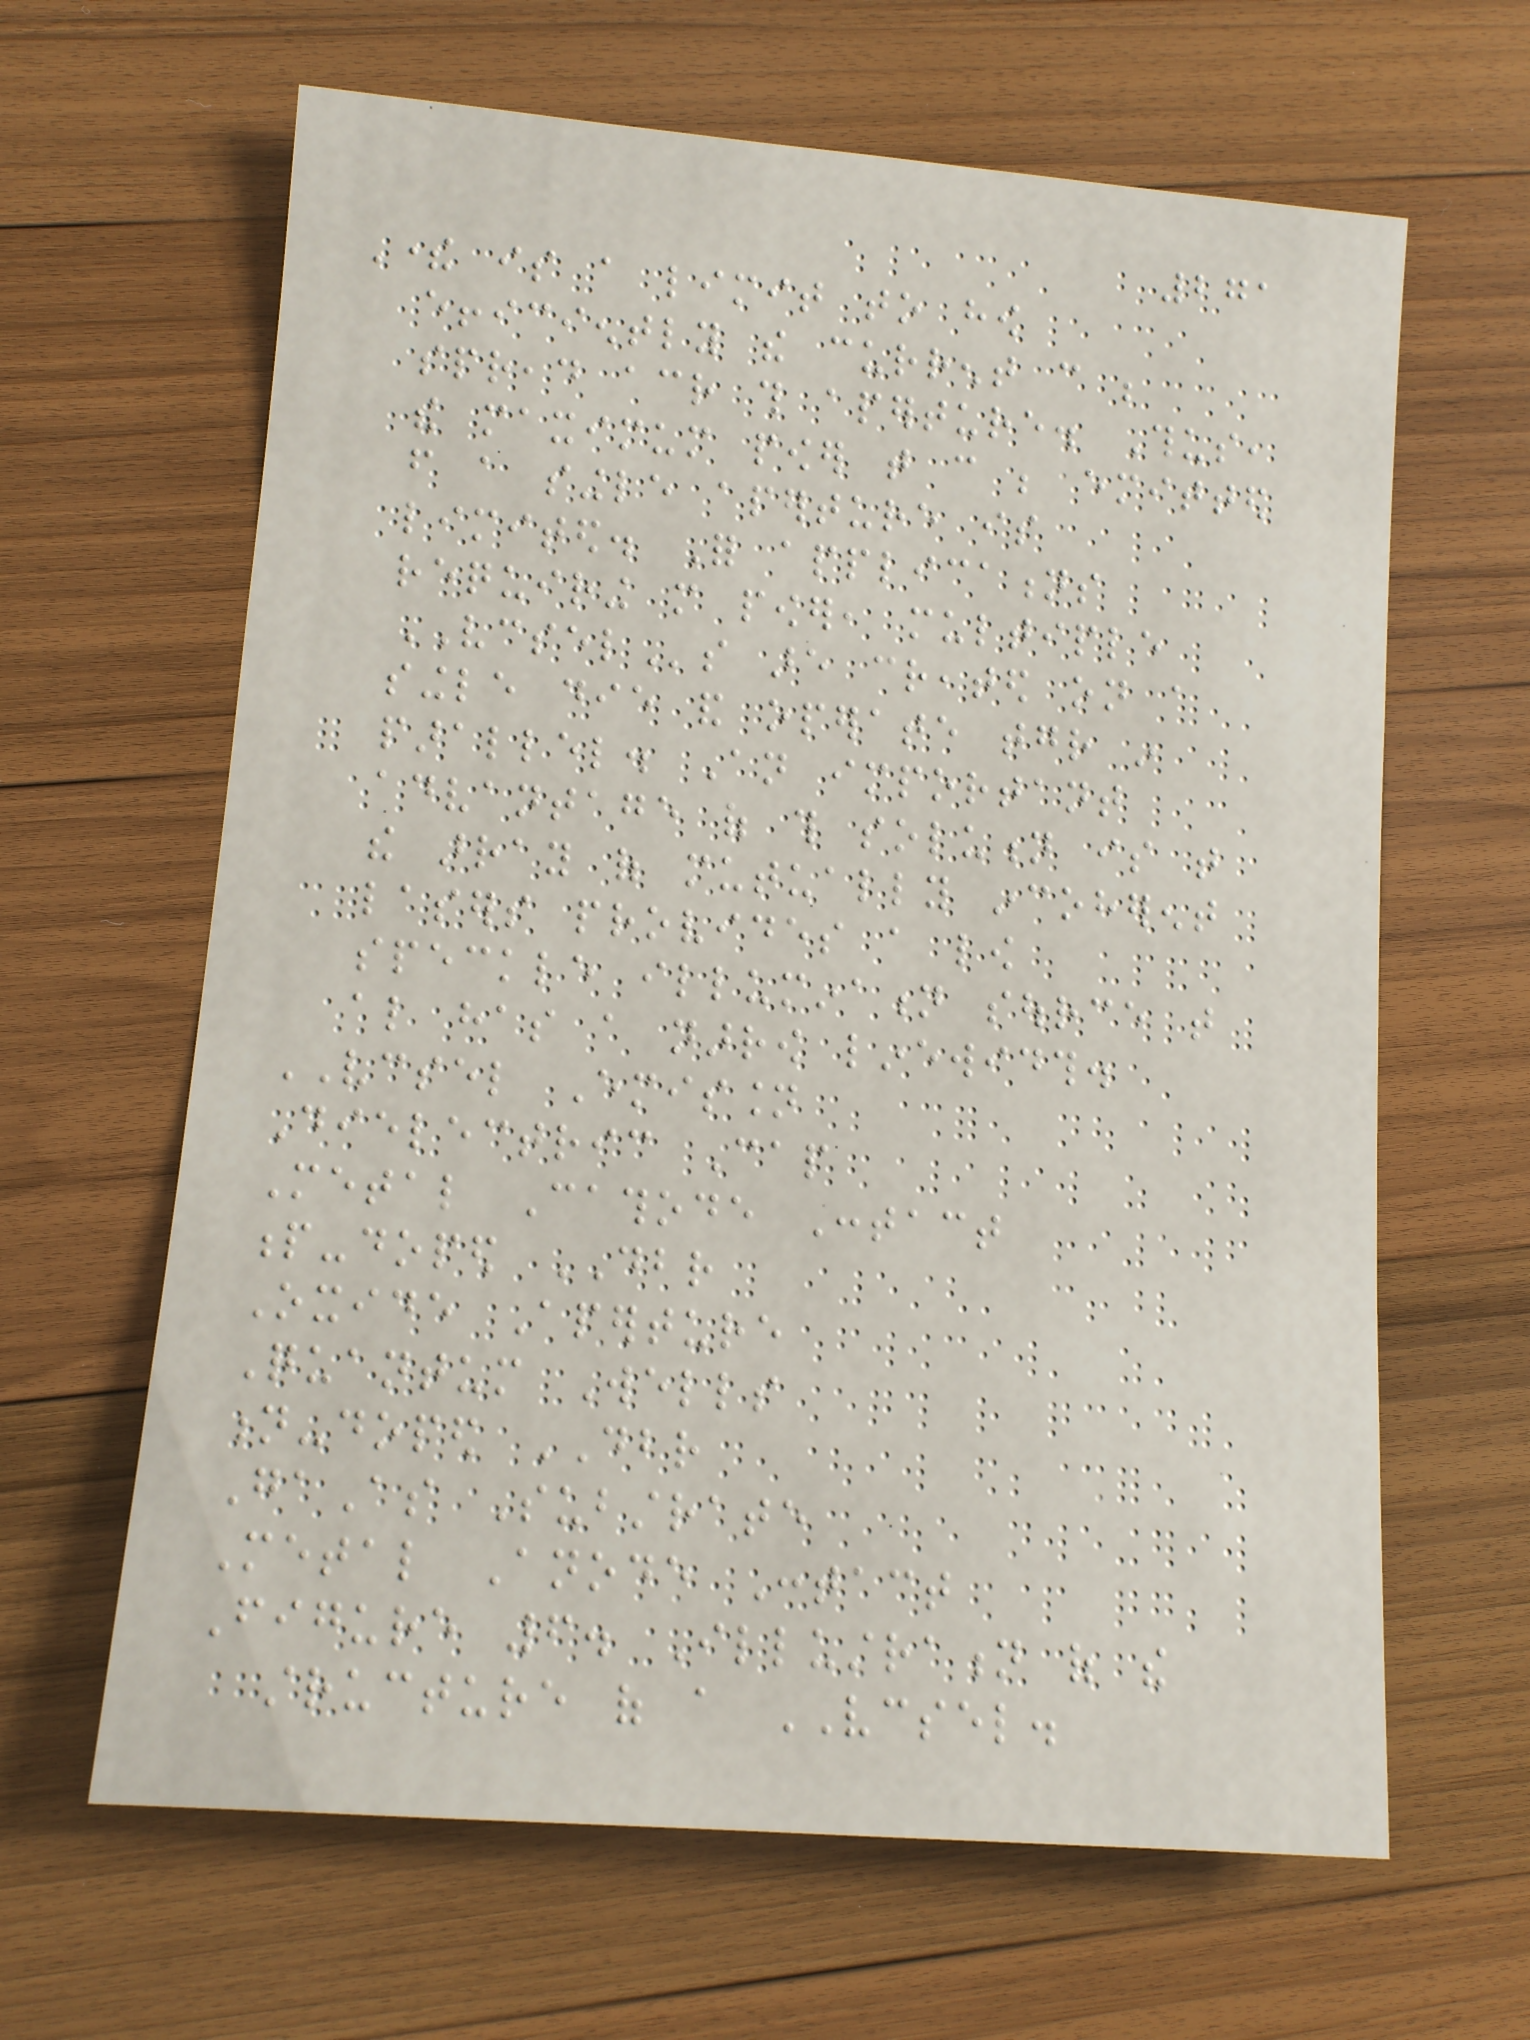271
There is a limit to how
efficiently the current can be
spread across this aperture. Thus,
the maximum power that can be emitted
from a single aperture is
limited. For applications
requiring more power, multiple
VCSELs are created on a
single die and operate together in
parallel. An important
advantage of this solution is that
the array of mutually incoherent
lasers provides a low
speckle illumination source that
also has a narrow linewidth.
VCSEL Emission
Dielectric Cap
Metal Cathode Contact
p-doped DBR
Oxide Aperture
Quantum Wells
n-doped DBR
GaAs Substrate
Metal Anode Contact
Figure 6. Illustration of the
structure of a VCSEL.
